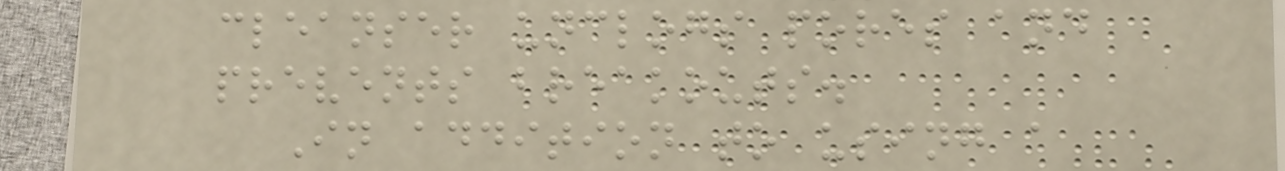cleanser unclogs pores and
prevents breakouts.
In addition to using a
